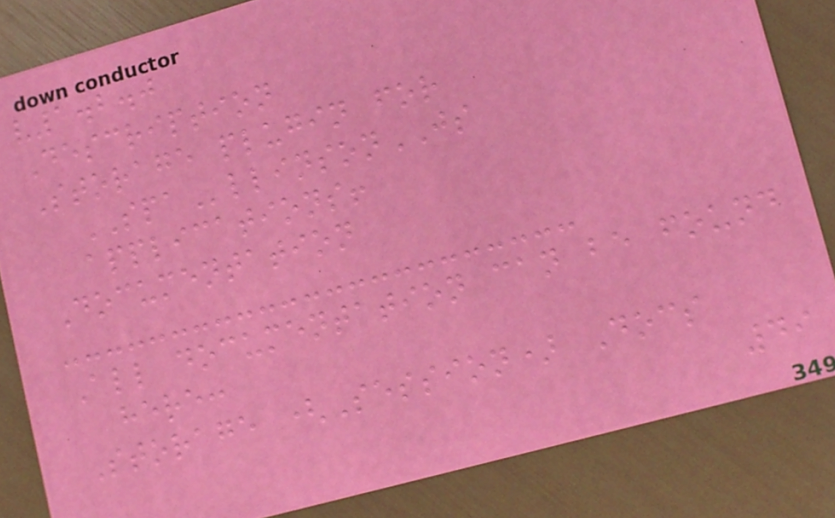v1.2.0
Description
Storage plugin for
SPAllinsonJS
applications!
Documentation
All documentation can be found
here:
Storage (Session) Docs
49
